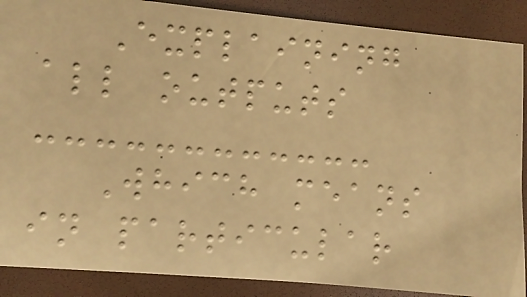Explaining
all outputs
Which means
in particular
